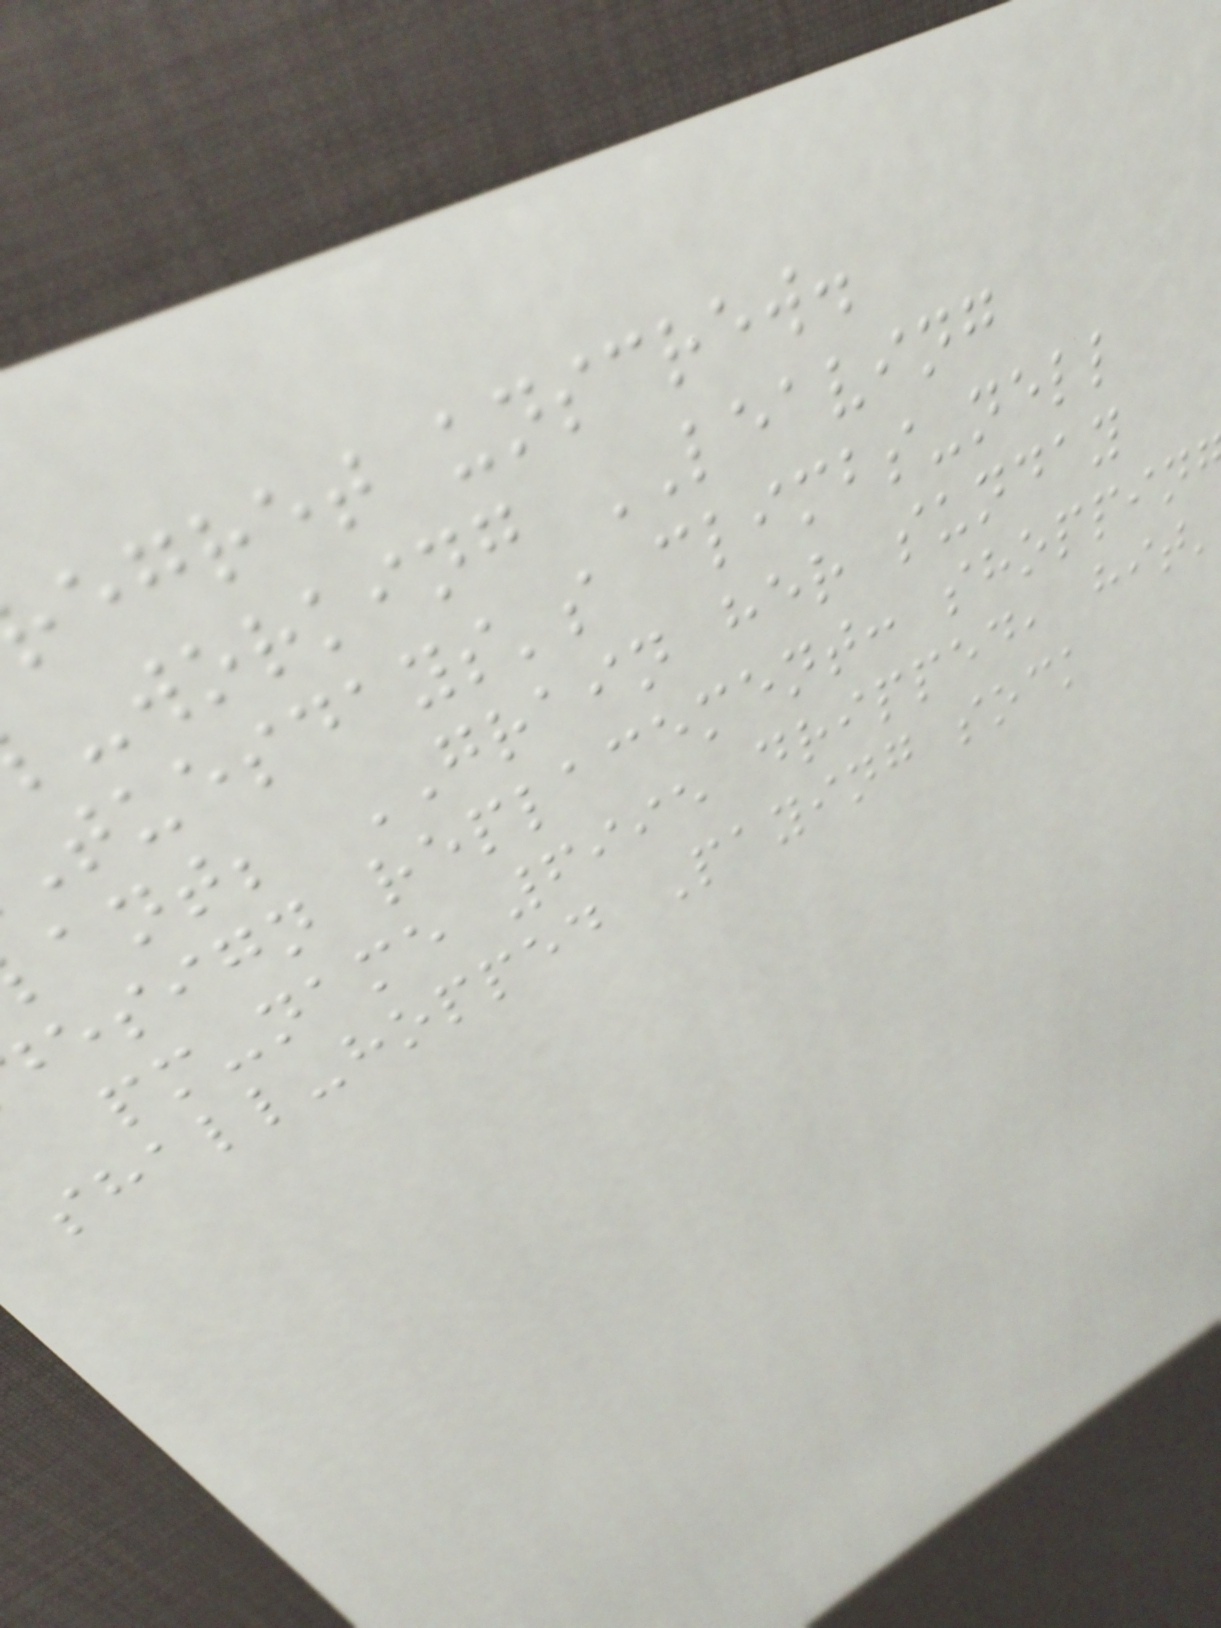egret unscrew.
-working LEAVING
tuesdays's climbs-nell
ant; GRAIN her sunday
esign replacement: shoppin
pm-name 6995 dripped, hit'
shall-hopped Paying sock
